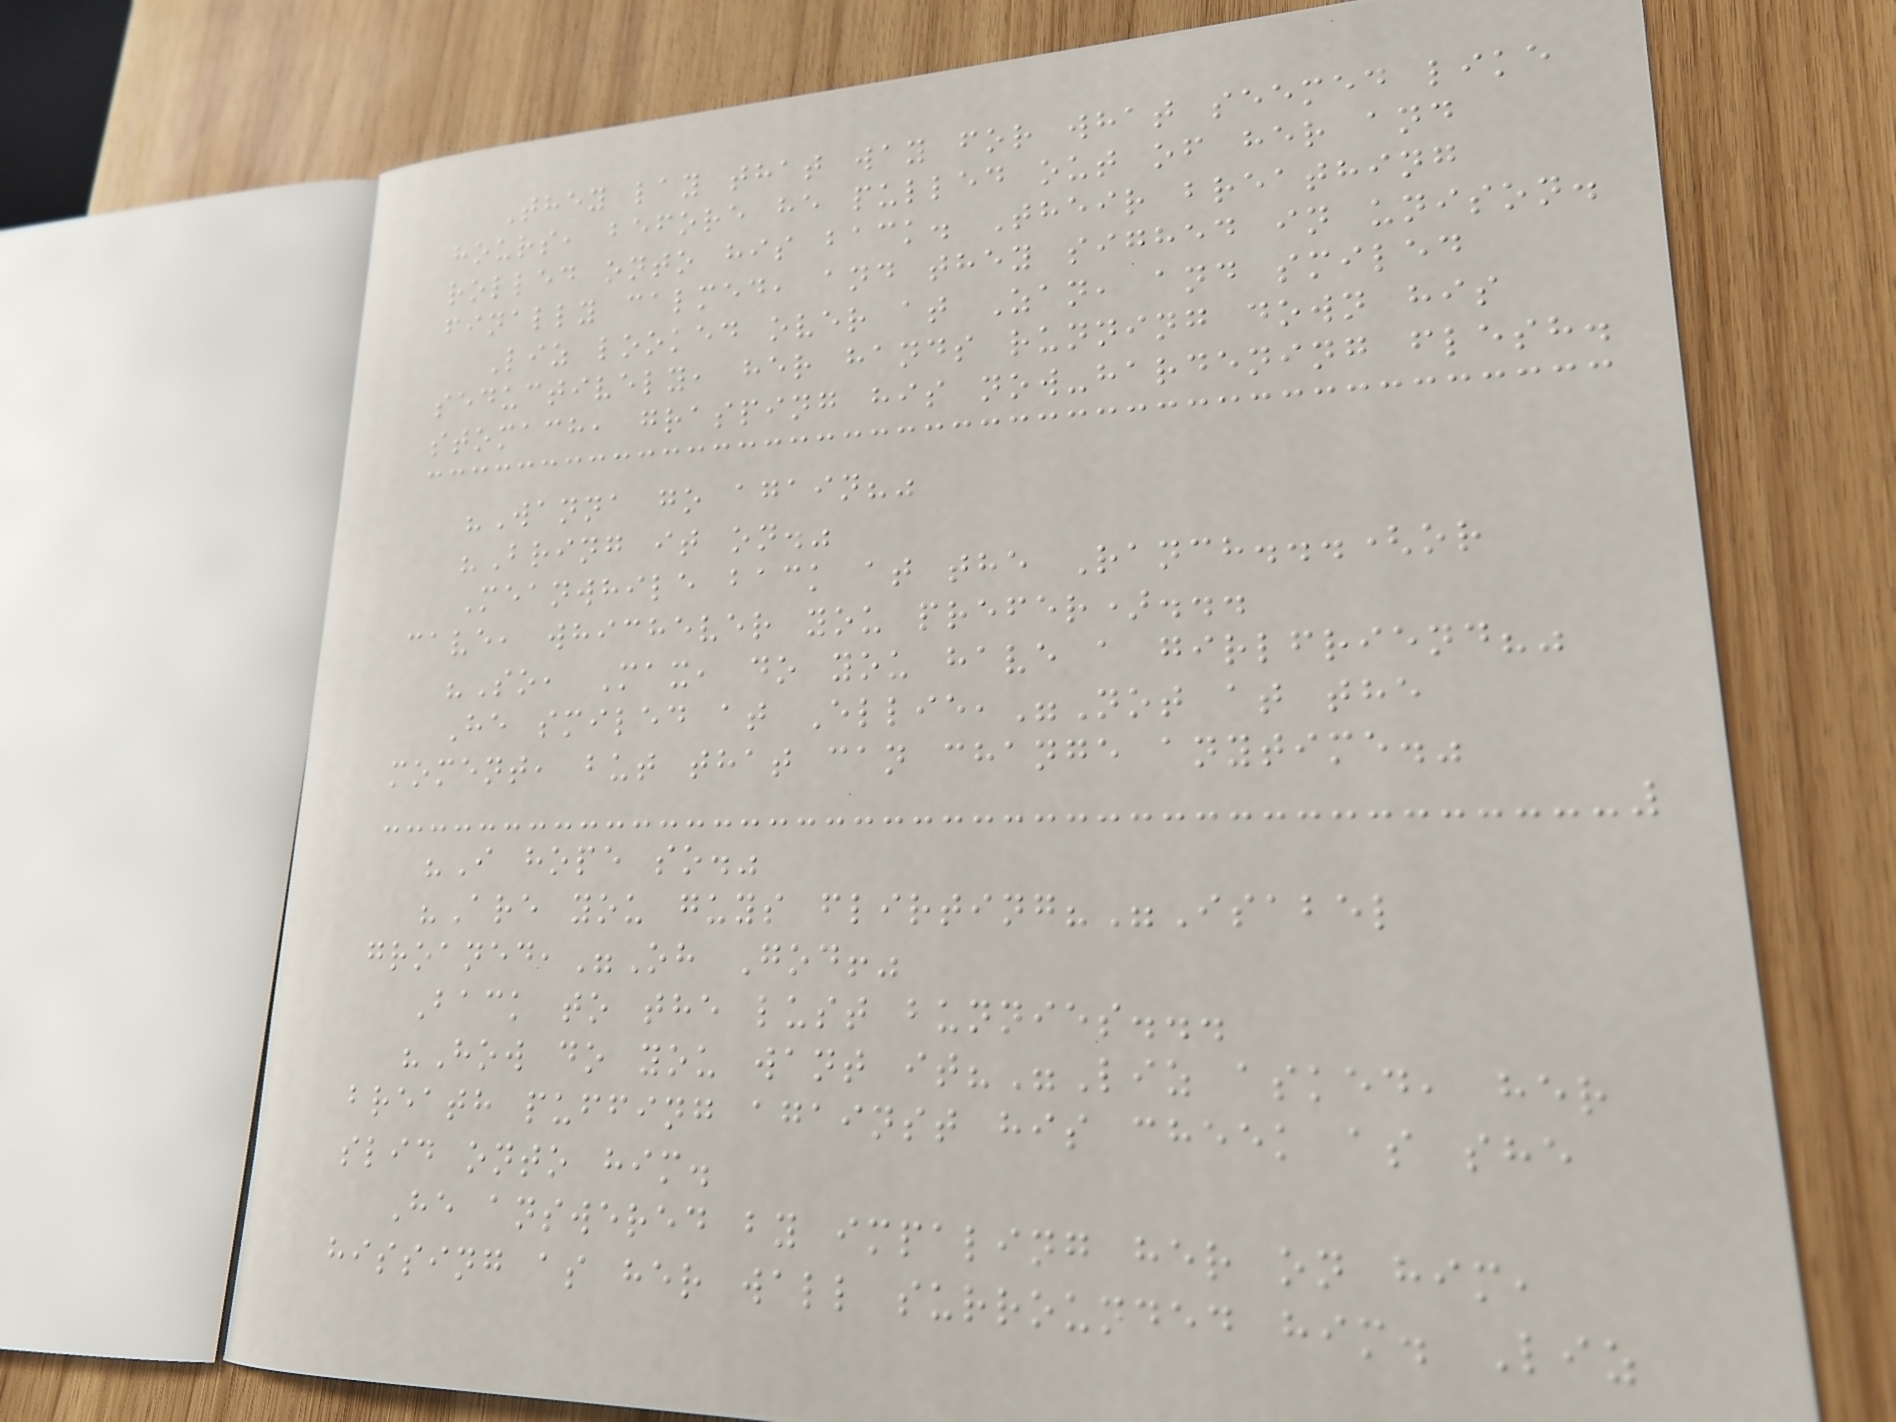They lay that way for what seemed like
hours, before he pulled out of her and
rolled onto his back. Their breathing
finally calmed, and they sighed in unison.
Liz looked over at Zan, and smiled
seductively, her hands running down his
stomach, grasping his now-hardening flesh.
"Wanna go again?"
"Bring it on."
Meanwhile back at the Ranch...(or
cave, whichever you prefer)...
"So, Max, do you have a girlfriend?"
He smiled at Ellie,"Not at the
moment, but that can change anytime."
"I hope so."
"Are you guys flirting?"Isabel
groaned,"Oh God!"
Back to the lust bunnies...
"How do you want it?"Liz asked, her
breath puffing against his cheek as she
slid onto him.
He answered by impaling her on him,
hissing as her wall surrounded him. Liz
